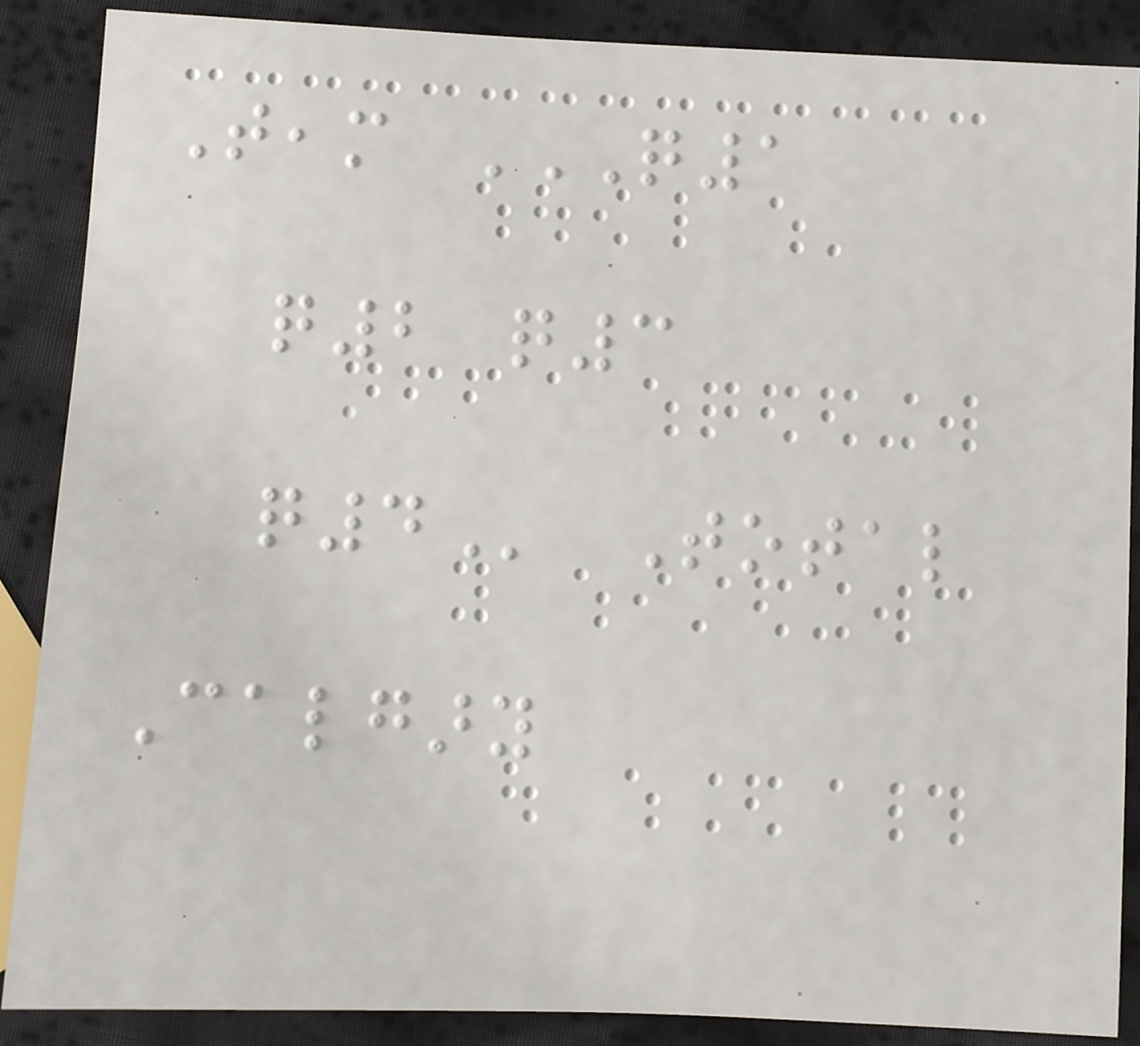Team Q1
Q2 Q3
Q4 Total
Calgary
